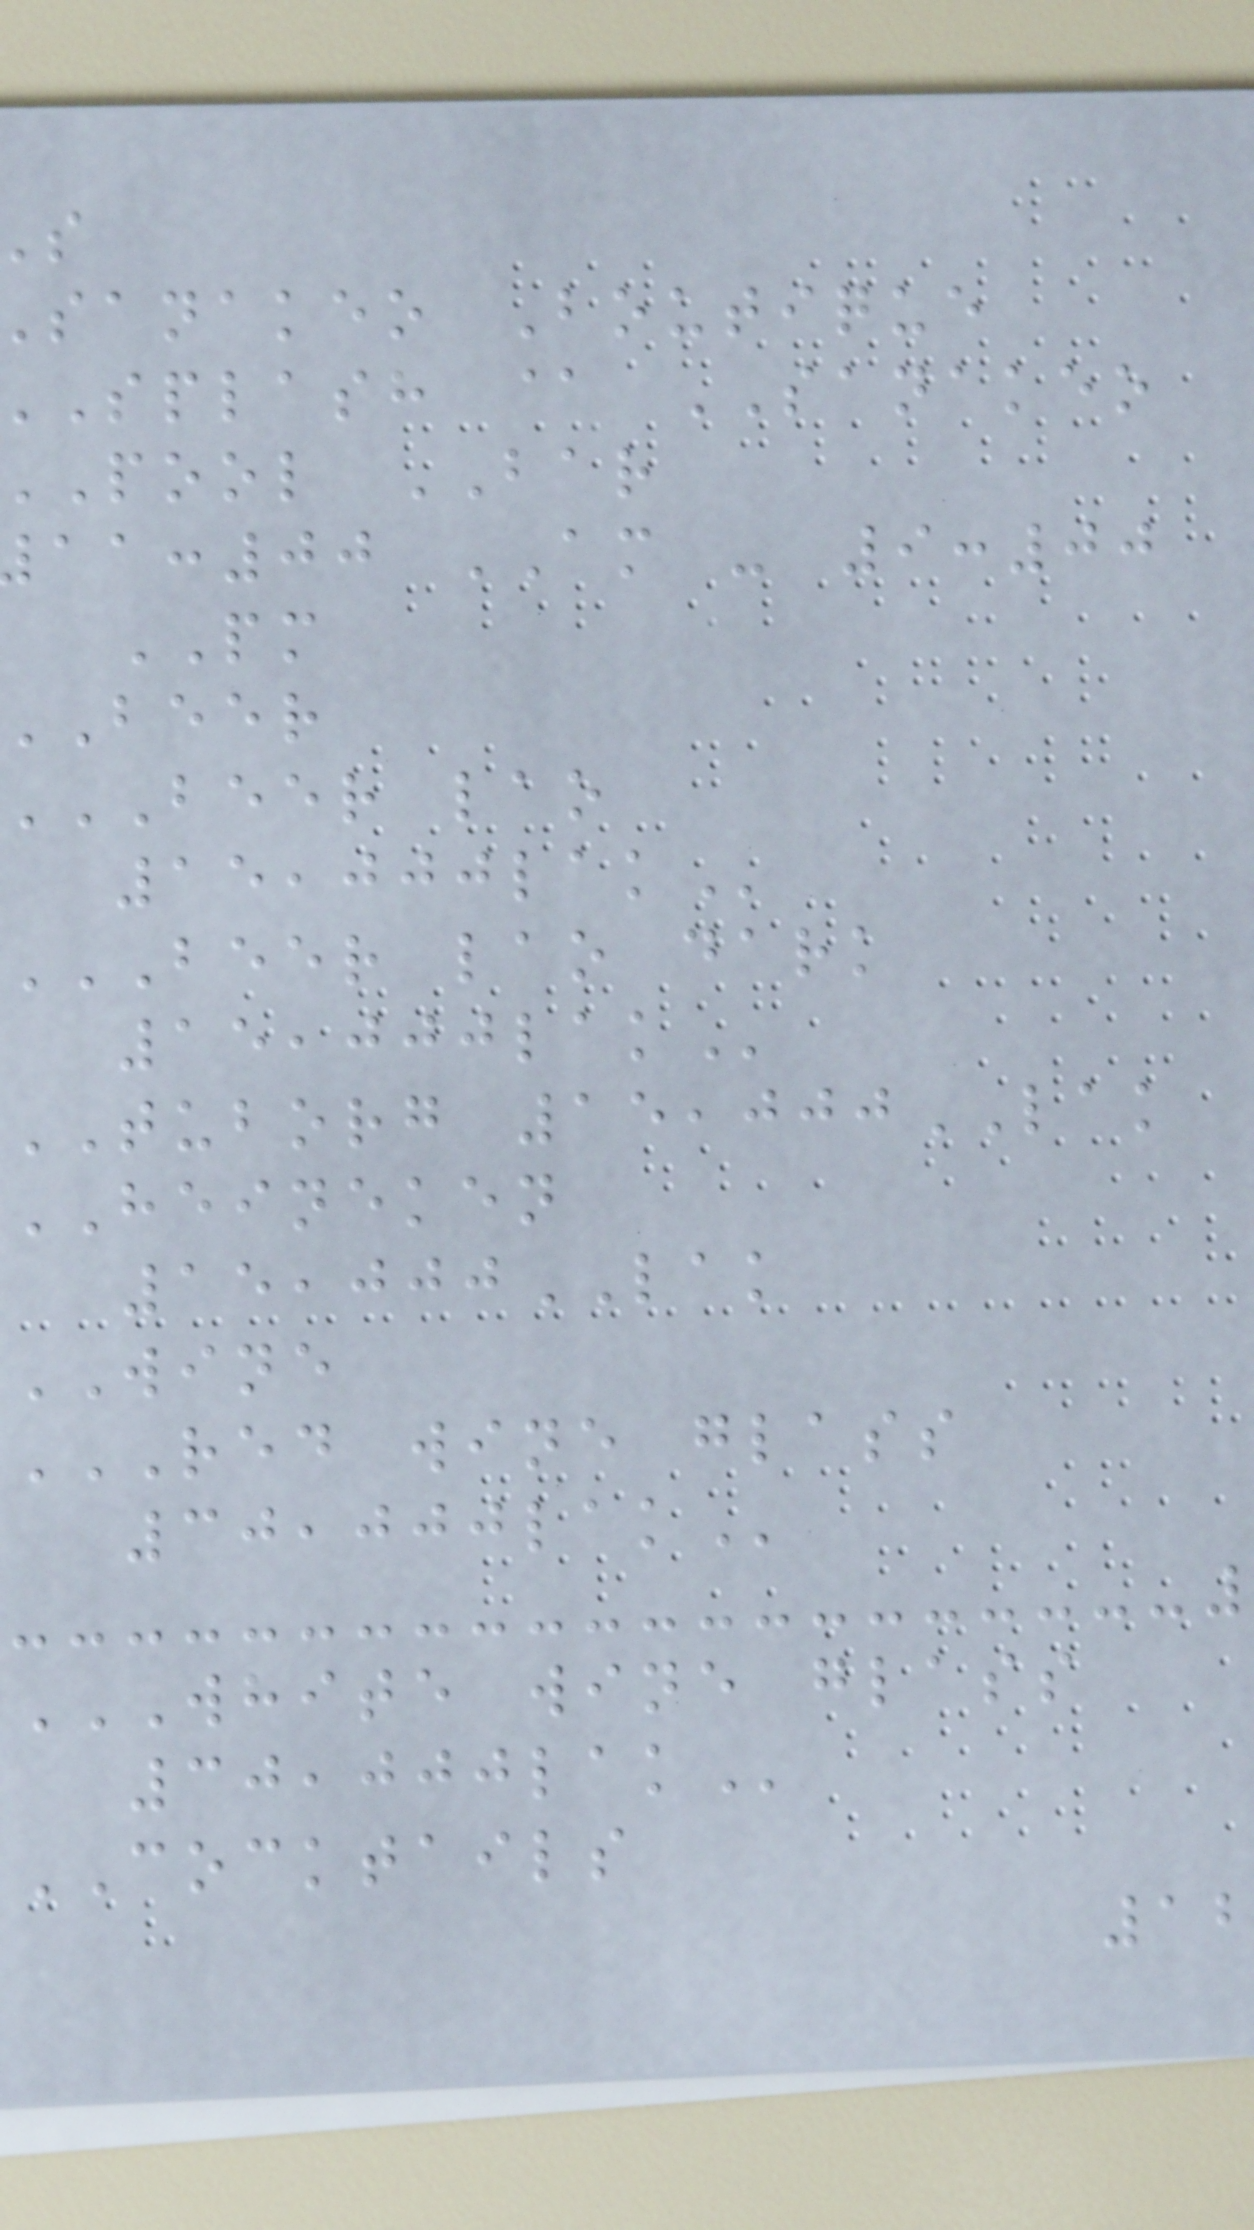sanakeo Boutique
splash @ SANAKEO
pool BAR
:00 AM - 9:00
PM
beer
BEER lao
BEER LAO DARK
TUBORG 15,000LAK
HEINEKEN
15,000LAK
WINE
RED WINE GLASS
WHITE WINE GLASS
COCKTAILS
12
